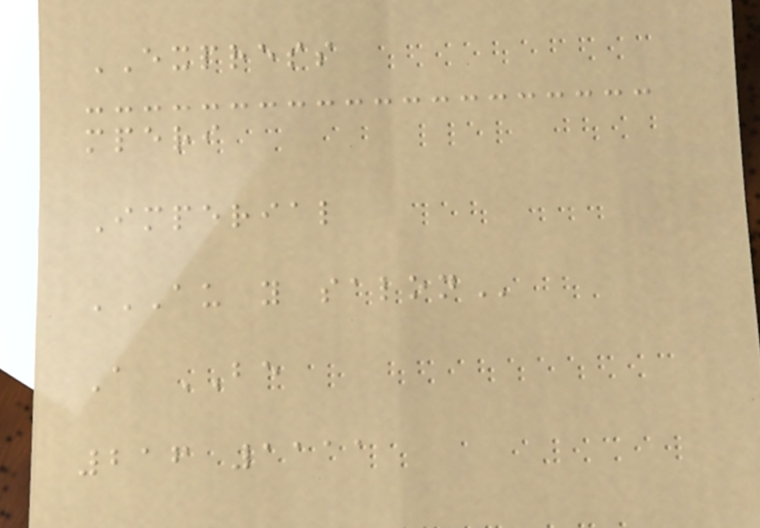EXPRESS
mperi
Imperial
AU Y SALON
A BE
216 1111
